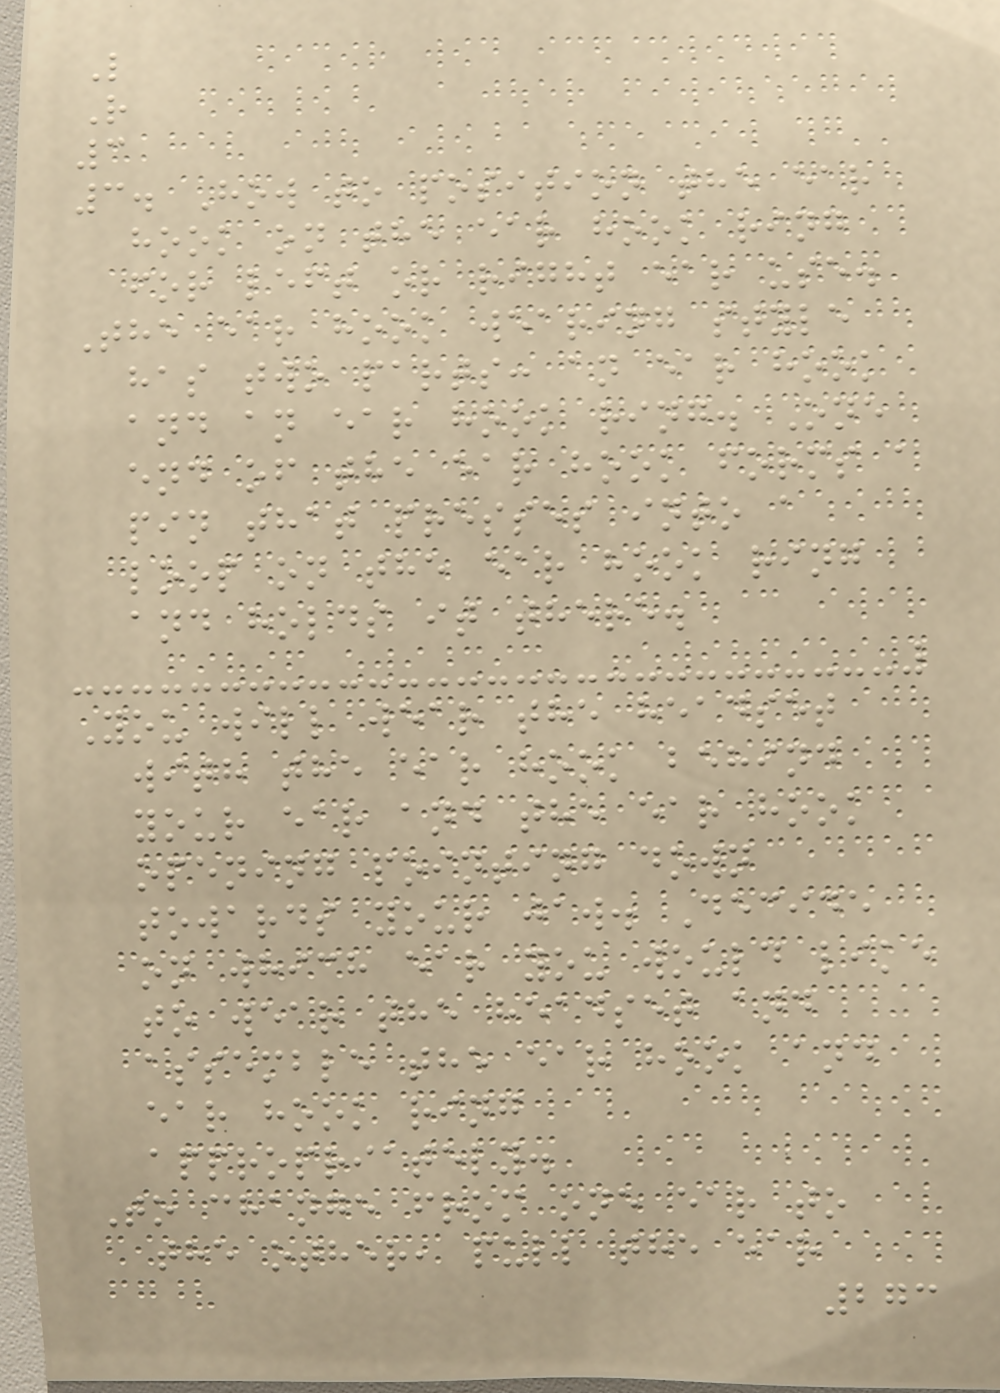L
R
3
3. How to position the ear
hook on the ear hook ring
for left or right ear use.
The ear hook wearing style
has two parts: an ear hook
and an ear hook ring. One
end of the ear hook forms a
pin that presses into a
loop on the ear hook ring
and holds it there.
You will wear the headset
with the ear hook behind
your ear and the ear hook
opening pointing down
towards your jaw. Decide
on which ear you would like
to wear the headset and
assemble the ear hook and
ear hook ring
appropriately.
To change from one ear to
the other, pull the ear
273
